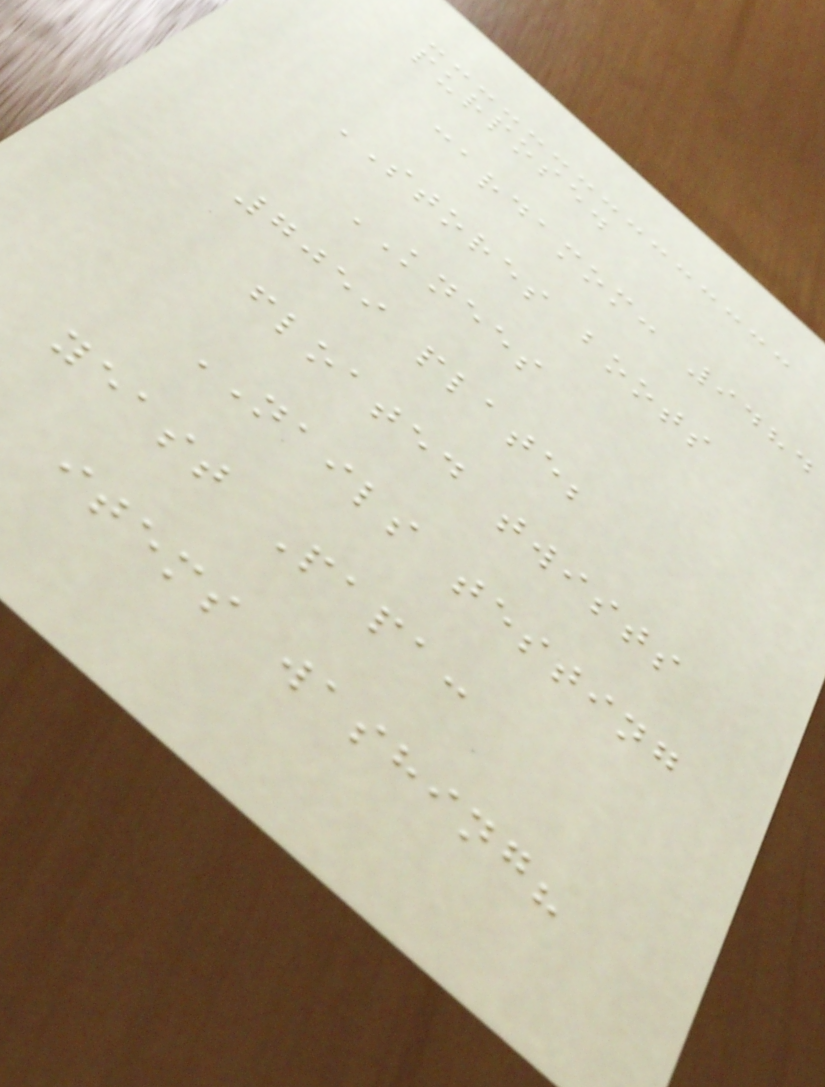purpose.
cardamom: 9484
STORES boots
KNEES
7059 plate;
floated twists
NAILS testing
yeast Papa:
items washing?
